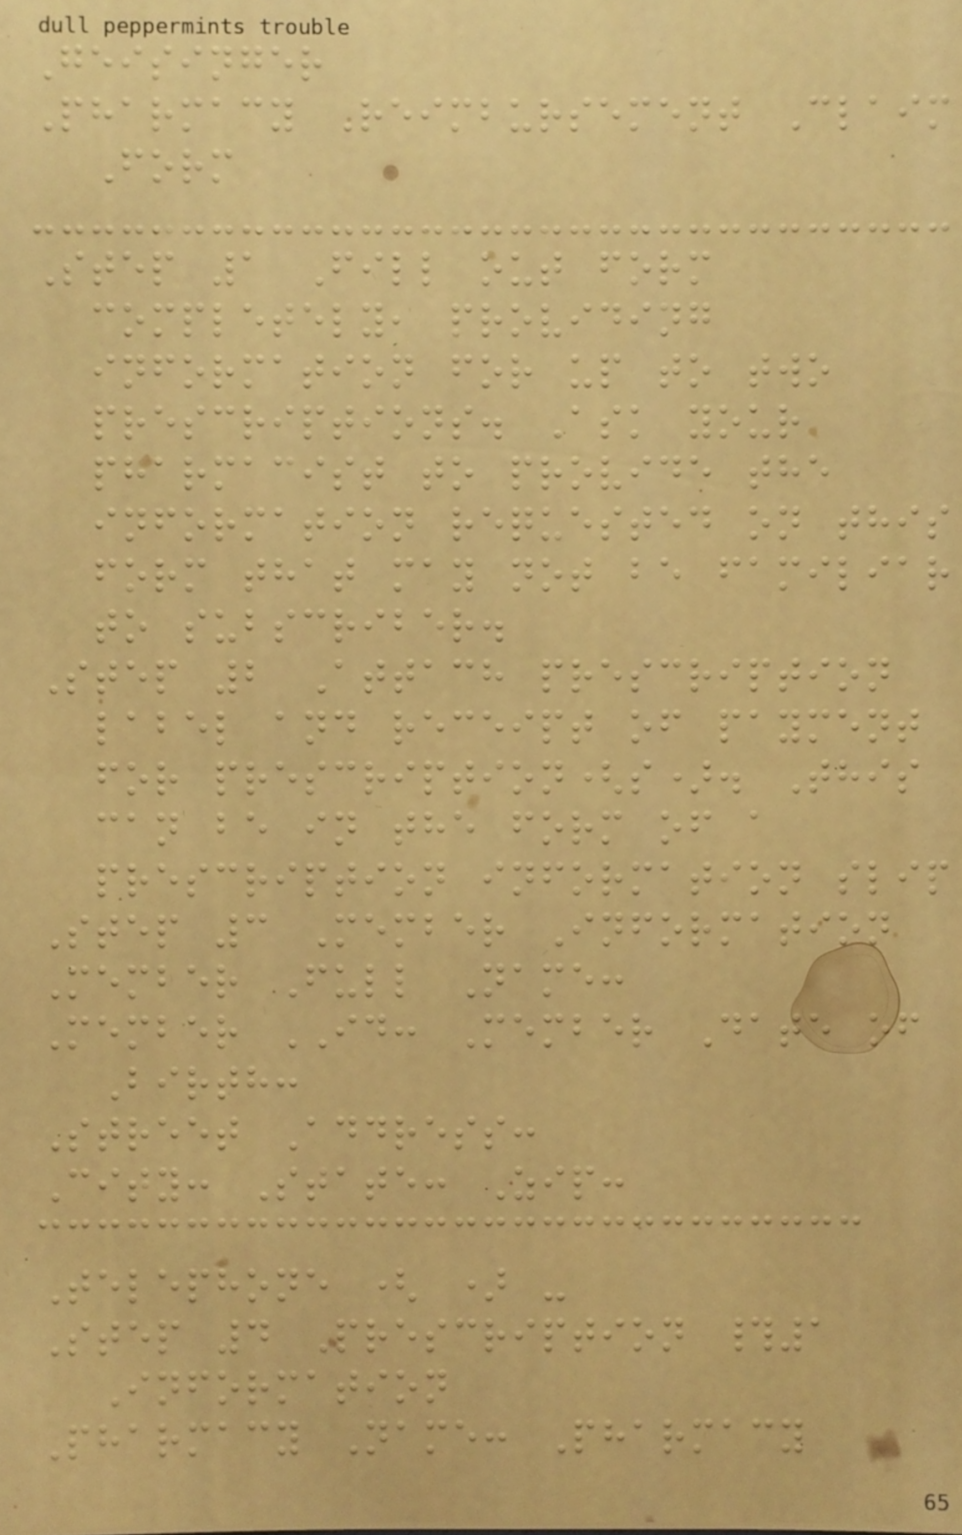Geisinger
Pharmacy Reimbursement Claim
Form
Step 1 Fill out form
completely, providing
information for up to two
prescriptions. Ask your
pharmacist to provide the
information requested on this
form that may not be familiar
to subscriber.
Step 2 Attach prescription
label and receipt of payment
for prescription(s). This
can be in the form of a
prescription information slip
Step 3 Member Information
Member Full Name:
Member ID: Member Date of
Birth:
Street Address:
City: State: Zip:
Telephone ( ) -
Step 4 Prescription #1
Information
Pharmacy Name: Pharmacy
